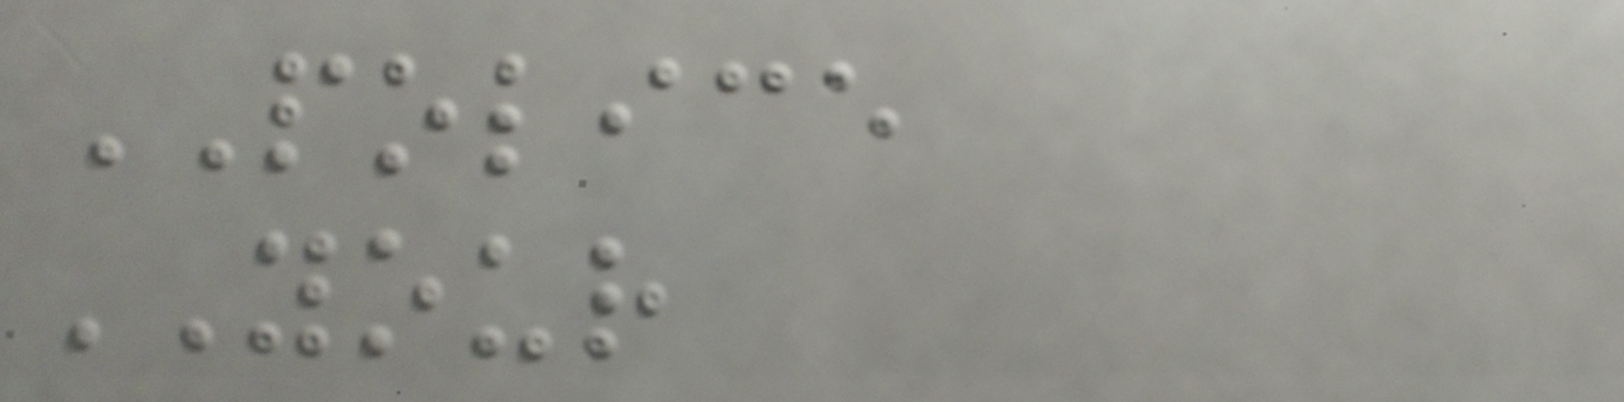POLICE
YOUR
